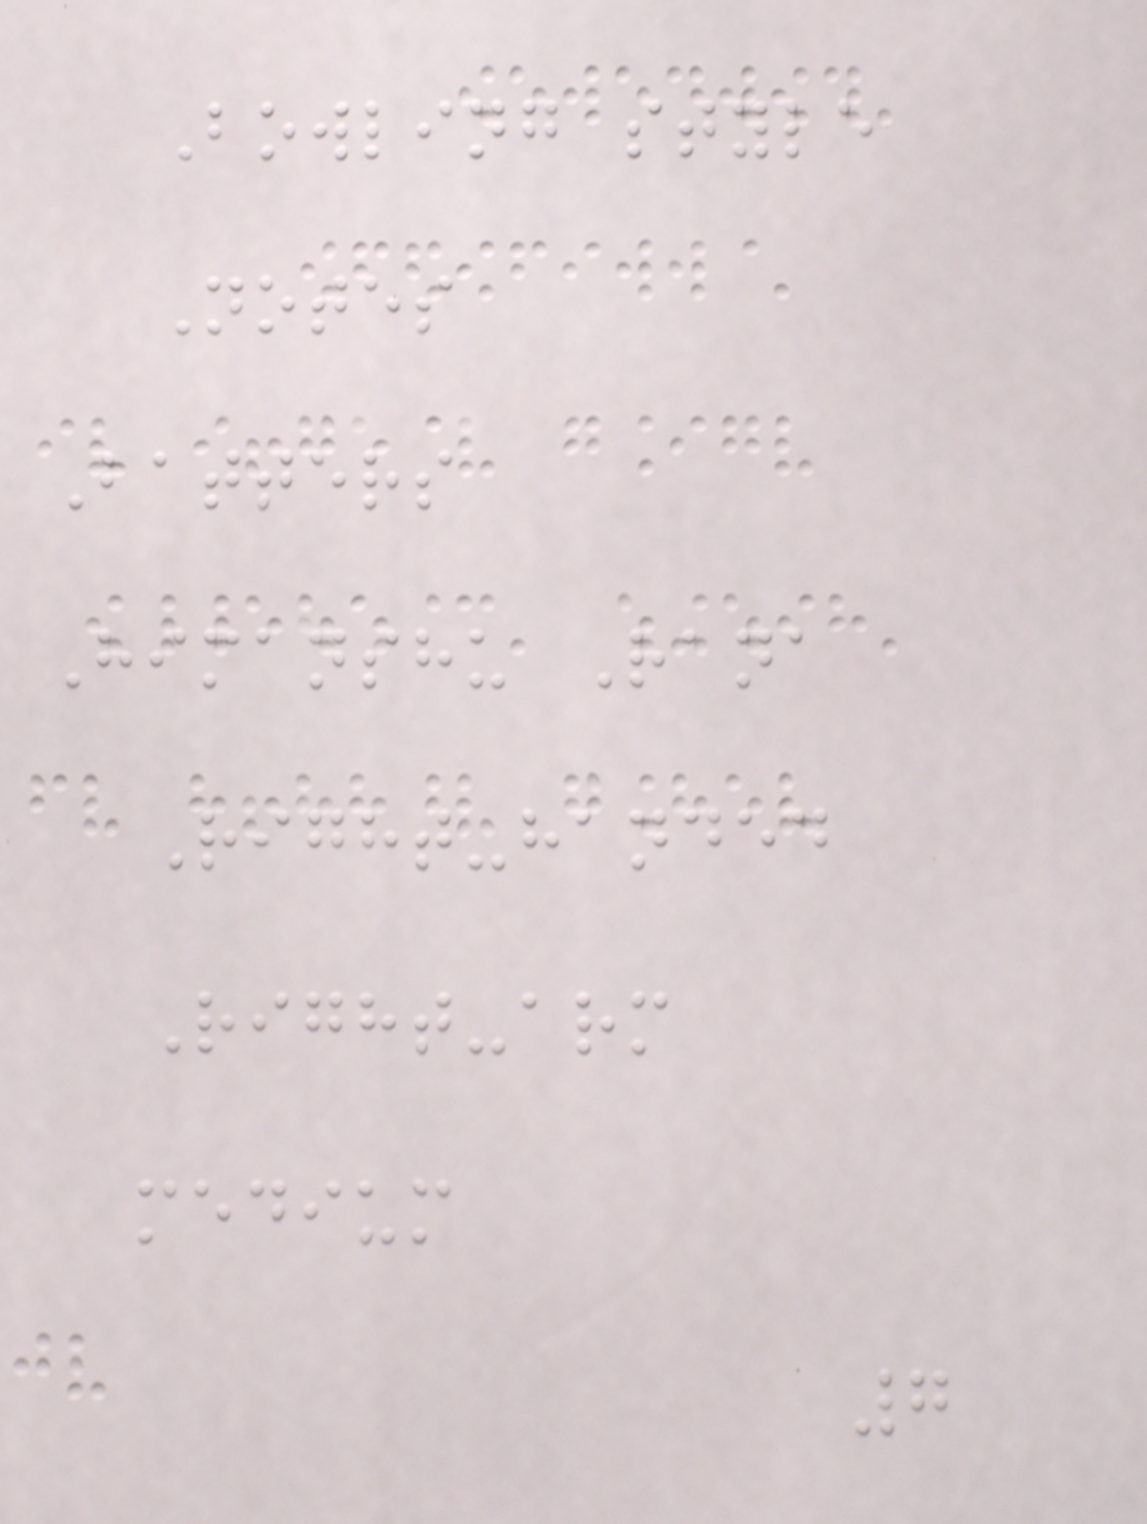Bowling style
Notes
Batters
Himanshu Rana
Right-handed
Right-arm
medium
7
